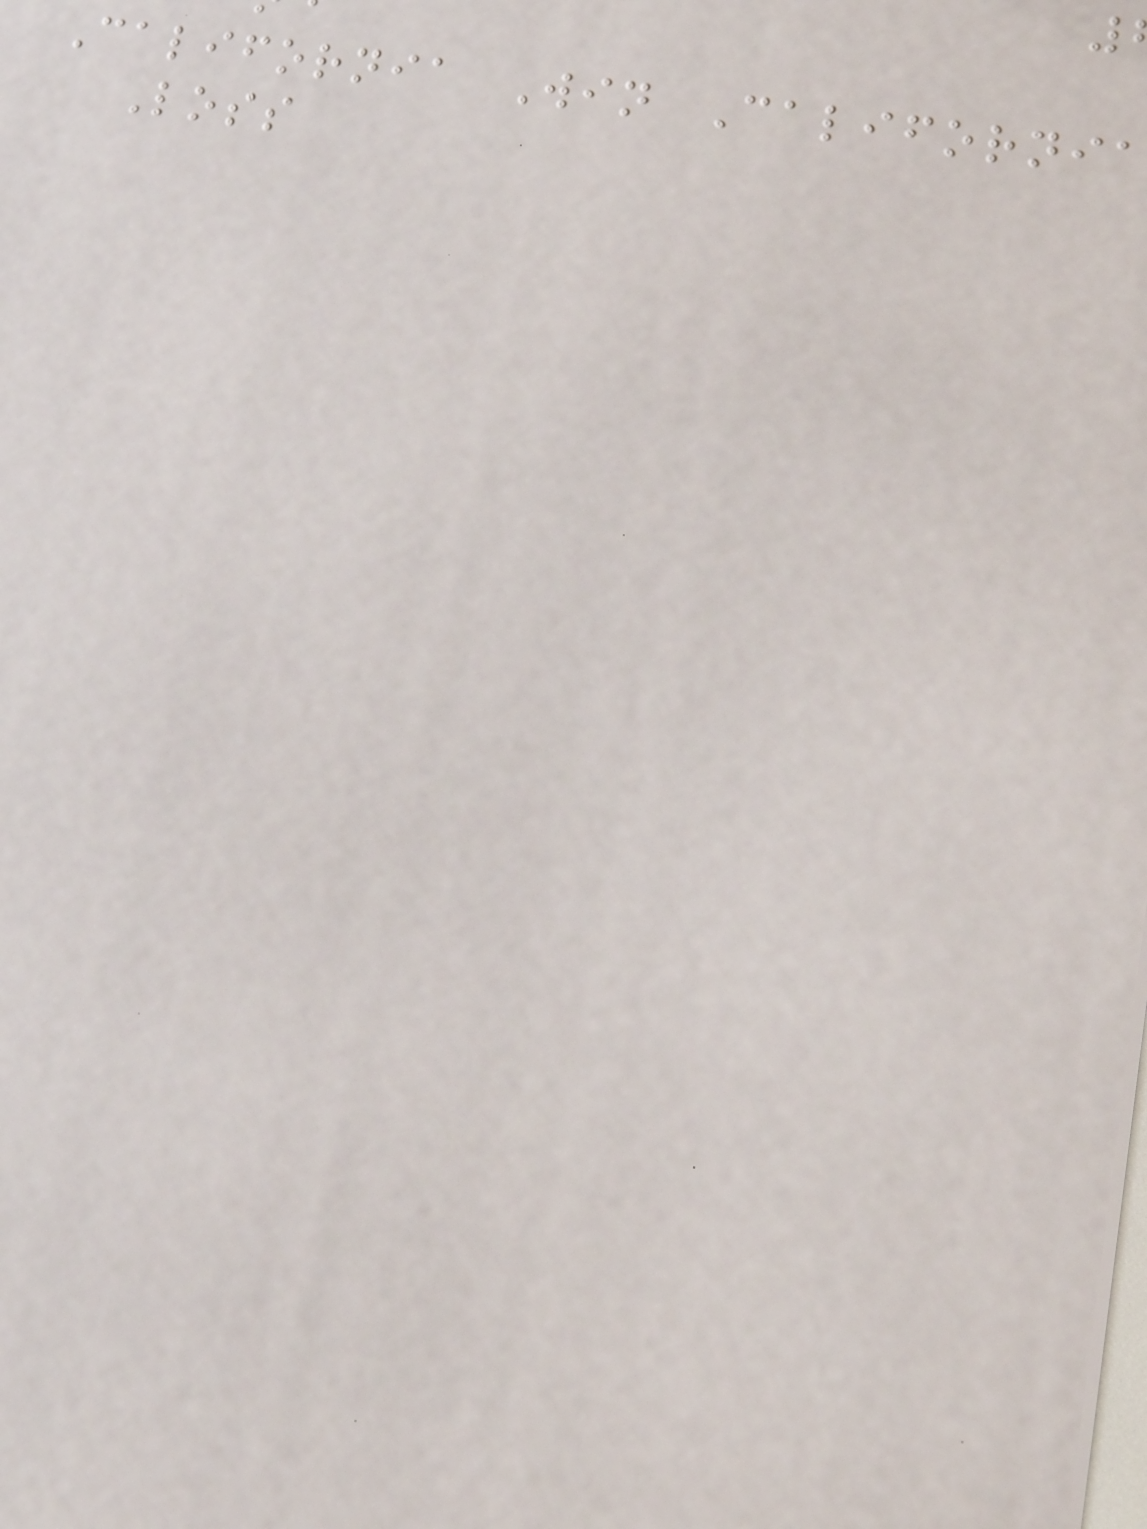California Win California
Loss
